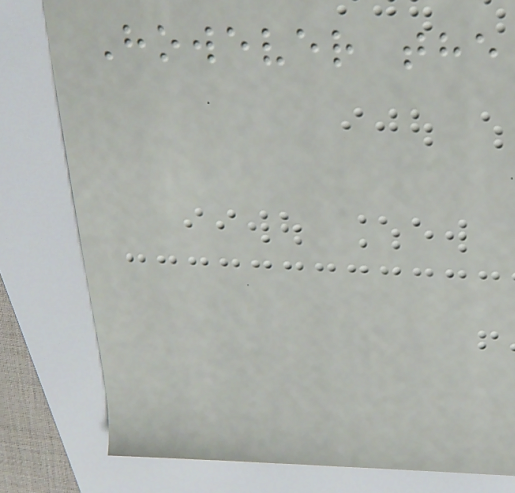However the
